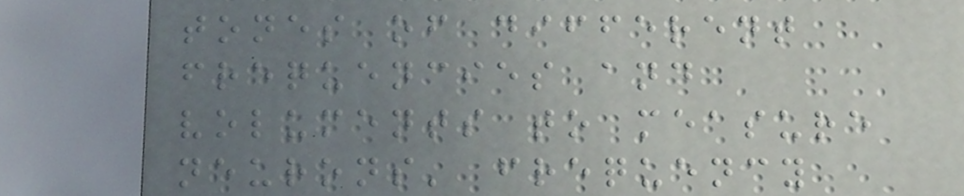tones of different
frequencies and
voluments to measure
neurons' frequency
